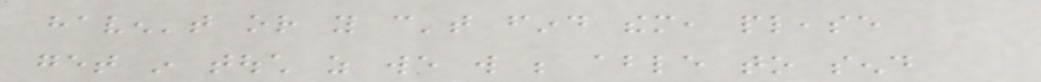haven't or you can't find them, please
get in touch as we will be able to send
